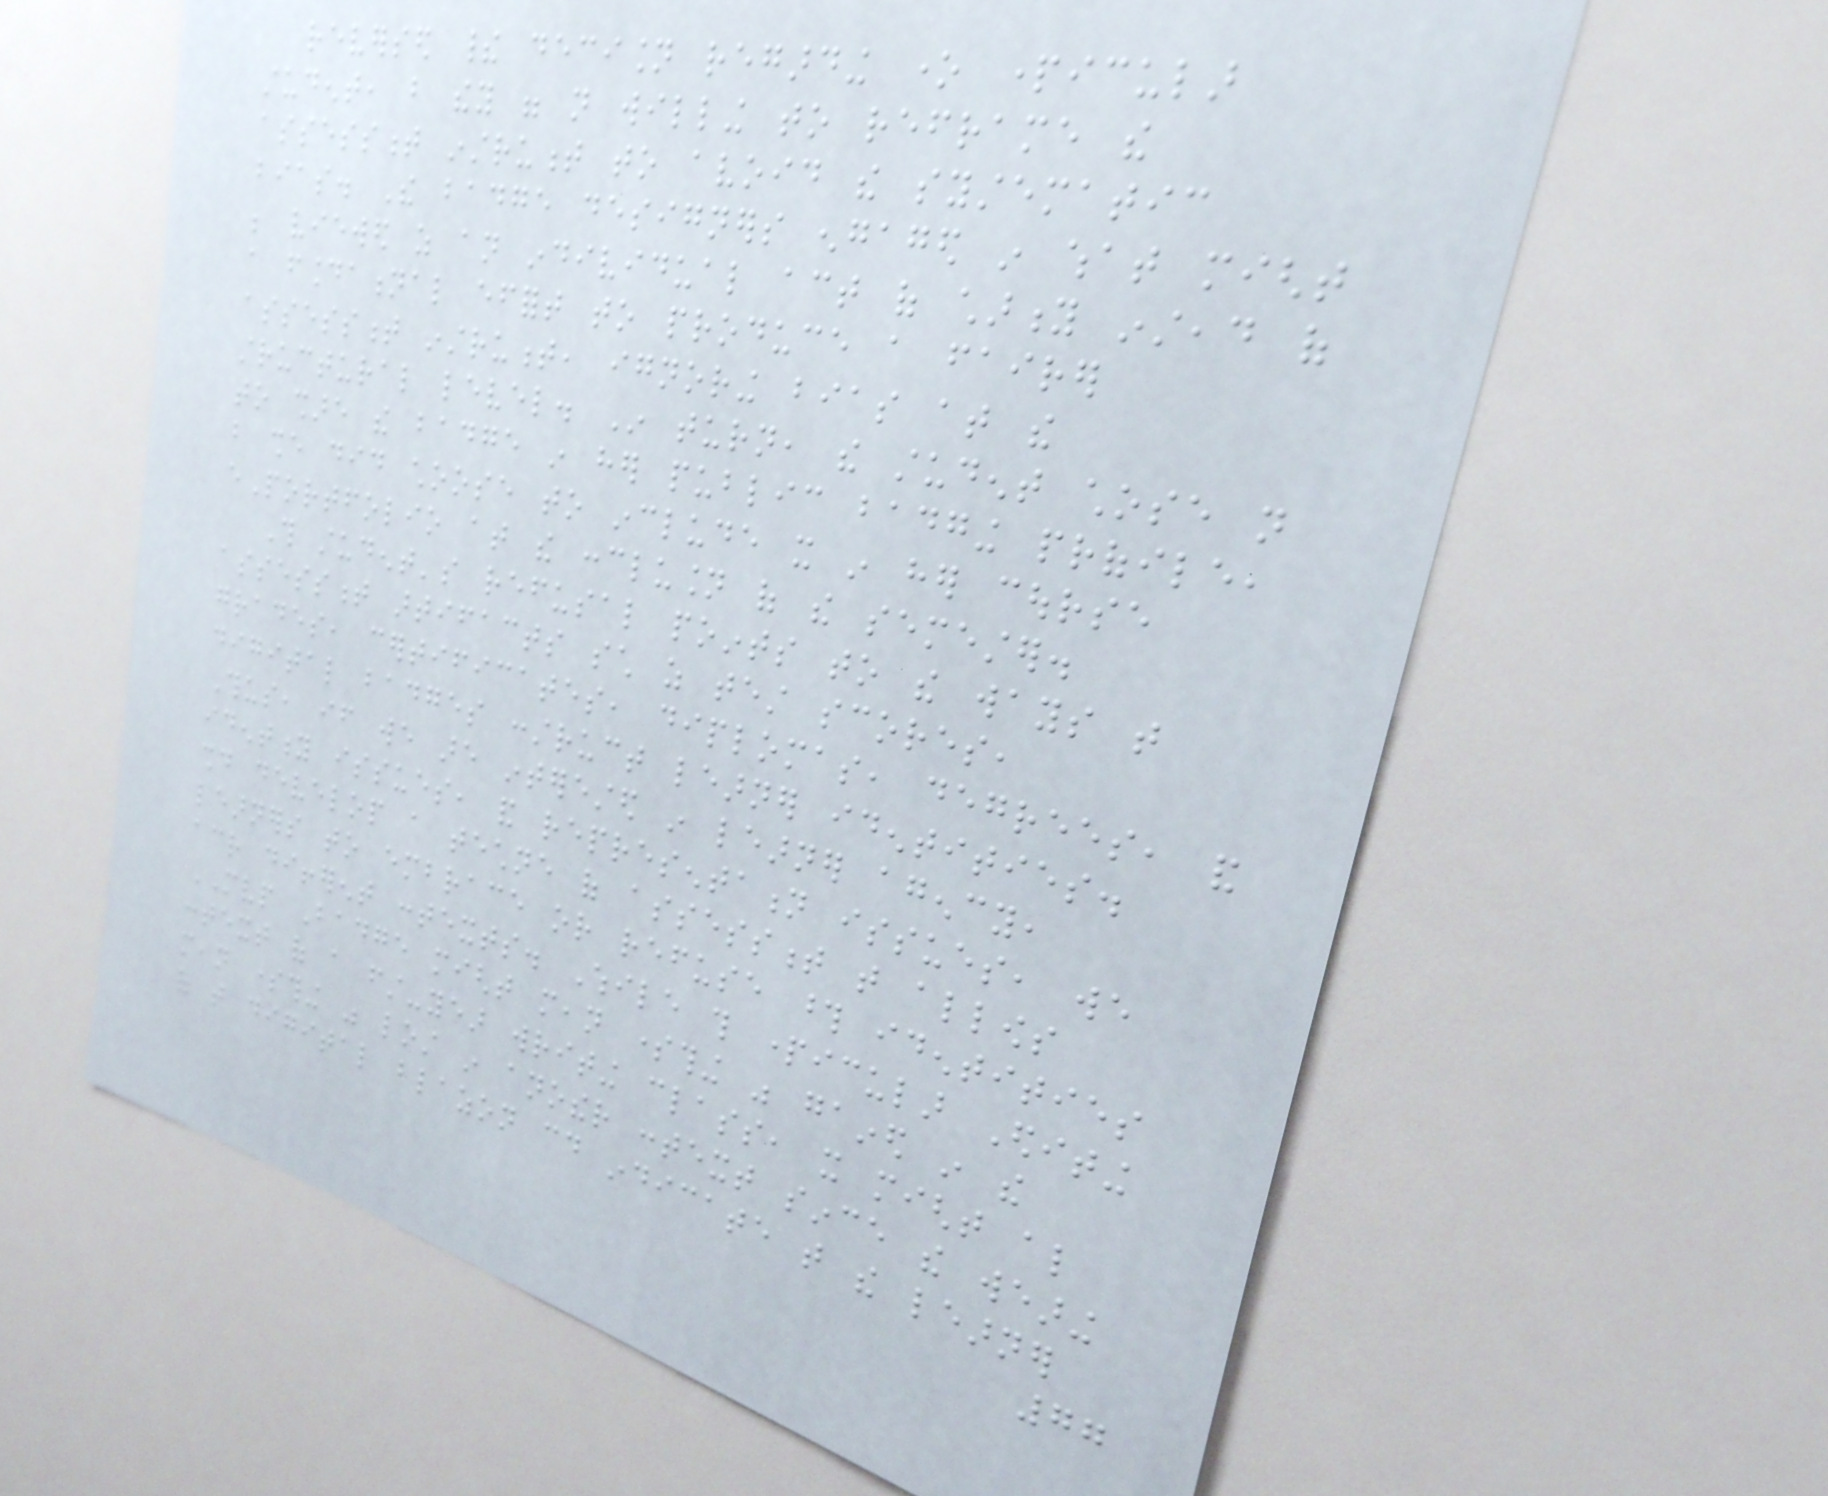reversed their decision regarding one particular
student, but they were not willing to reframe the
assessment instrument to avoid the systematic
bias. The badge designers engaged in what might
be viewed as an individual act of charity instead of
a foundational effort to produce a fairer
assessment instrument, ignoring bias at the
structural level. In turn, the student chose not
to share the badge in her public badging profile,
but she did choose to include it in her course
ePortfolio at the conclusion of the semester.
This student's refusal points to the ways that
assessment artifacts such as test scores,
grades, certificates, diplomas, degrees, and
digital badges construct learner identities.
Thus, if we are interested in learner agency,
identity issues, and representation issues, we
should develop a techne of assessment that allows
learners to embrace or refuse those identities
across different contexts. While this particular Editing
MVP Badge might mean something was gained in the
context of a first-year writing class, it might also
mean something was lost in another context since the wearing
of that digital blazon could indicate that the learner
77
